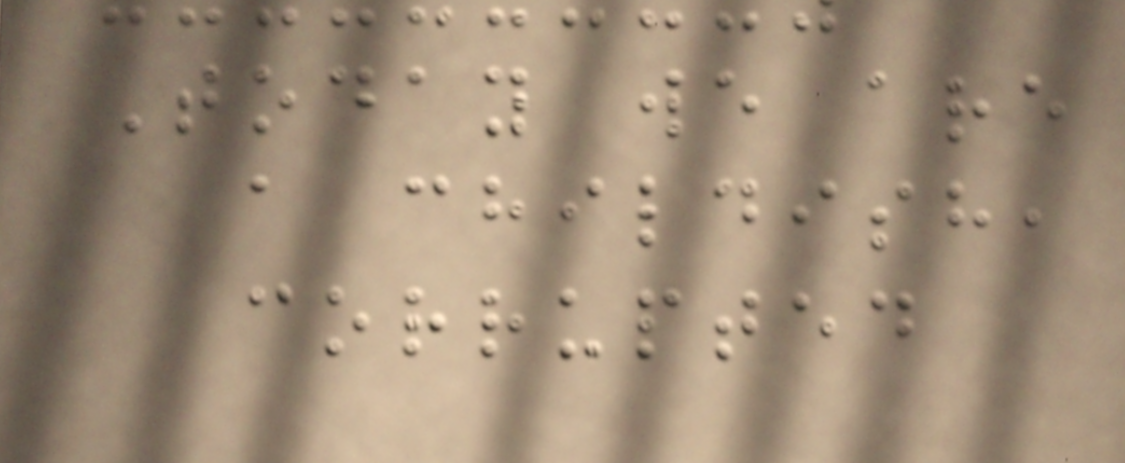Today we are
a childish,
corrupted
